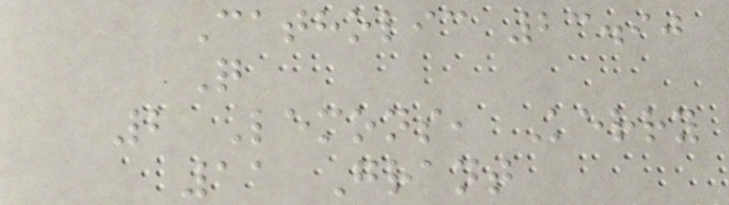Catholic 23.90
Q
2 Lemons, Kerry
11 Grant
